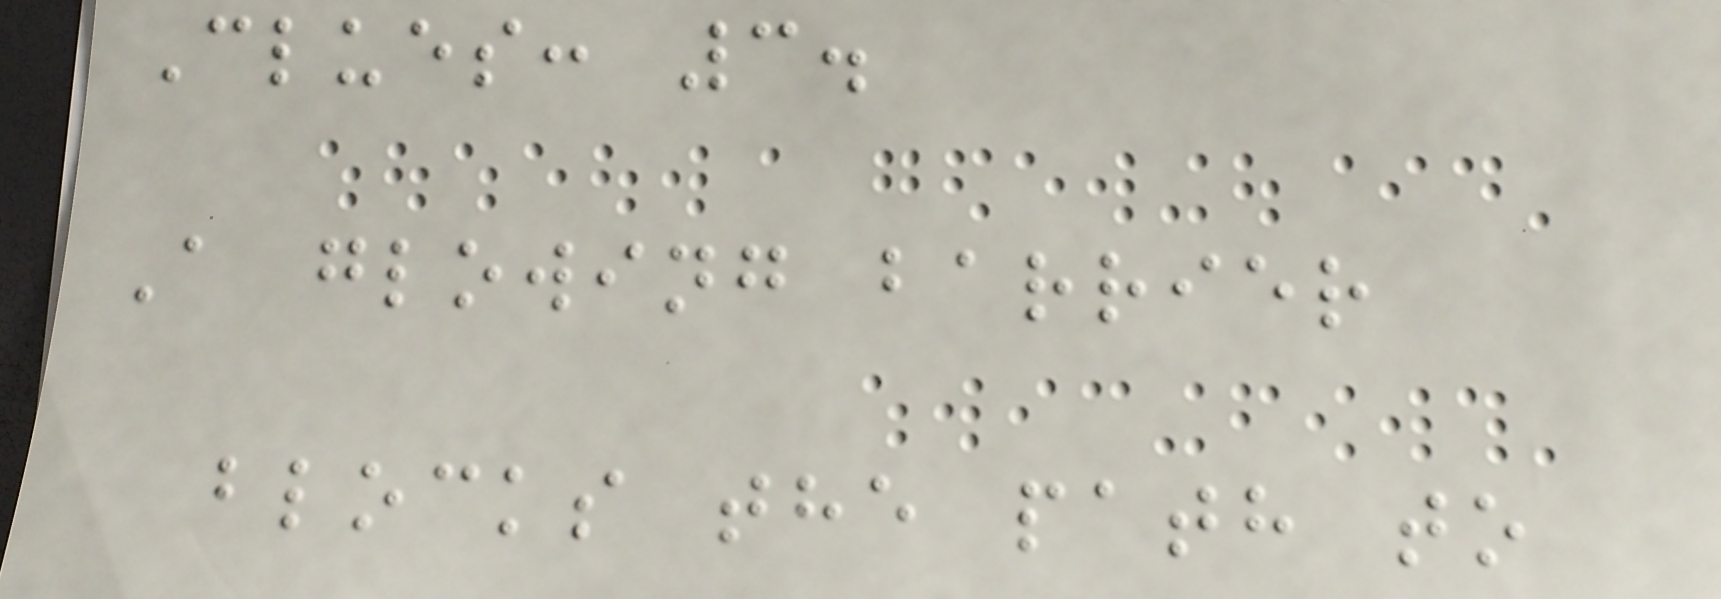Clues: 3.
A glowing barrier
blocks the path to
